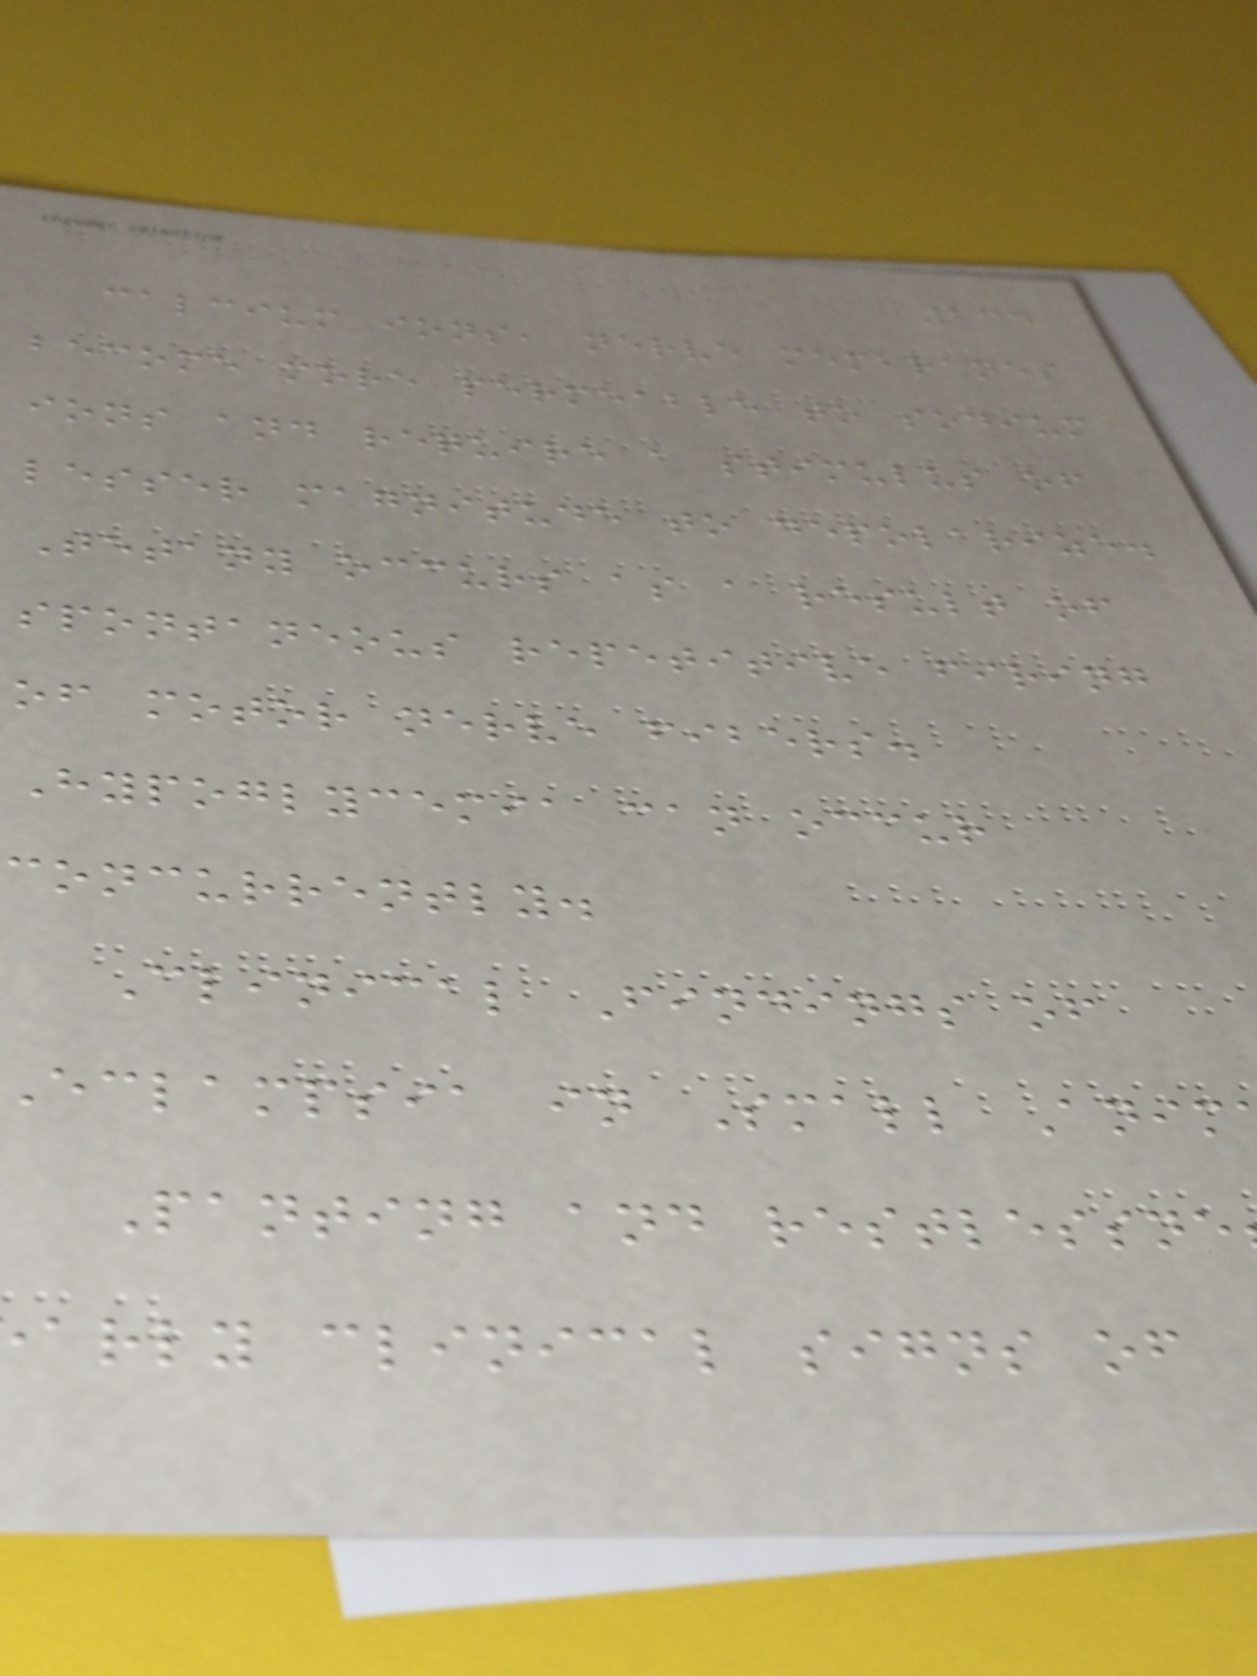134
calcium ions, nerve membranes
become more permeable to sodium
ions and require a stimulus of
lesser magnitude to depolarize.
Tetany occurs as a result of
spontaneous repetitive firing
of motor nerve fibers.
Hypoglycemia can occur
concurrently.
Clinical Findings of
eclampsia in Small Anim
Panting and restlessne
arly clinical signs of
